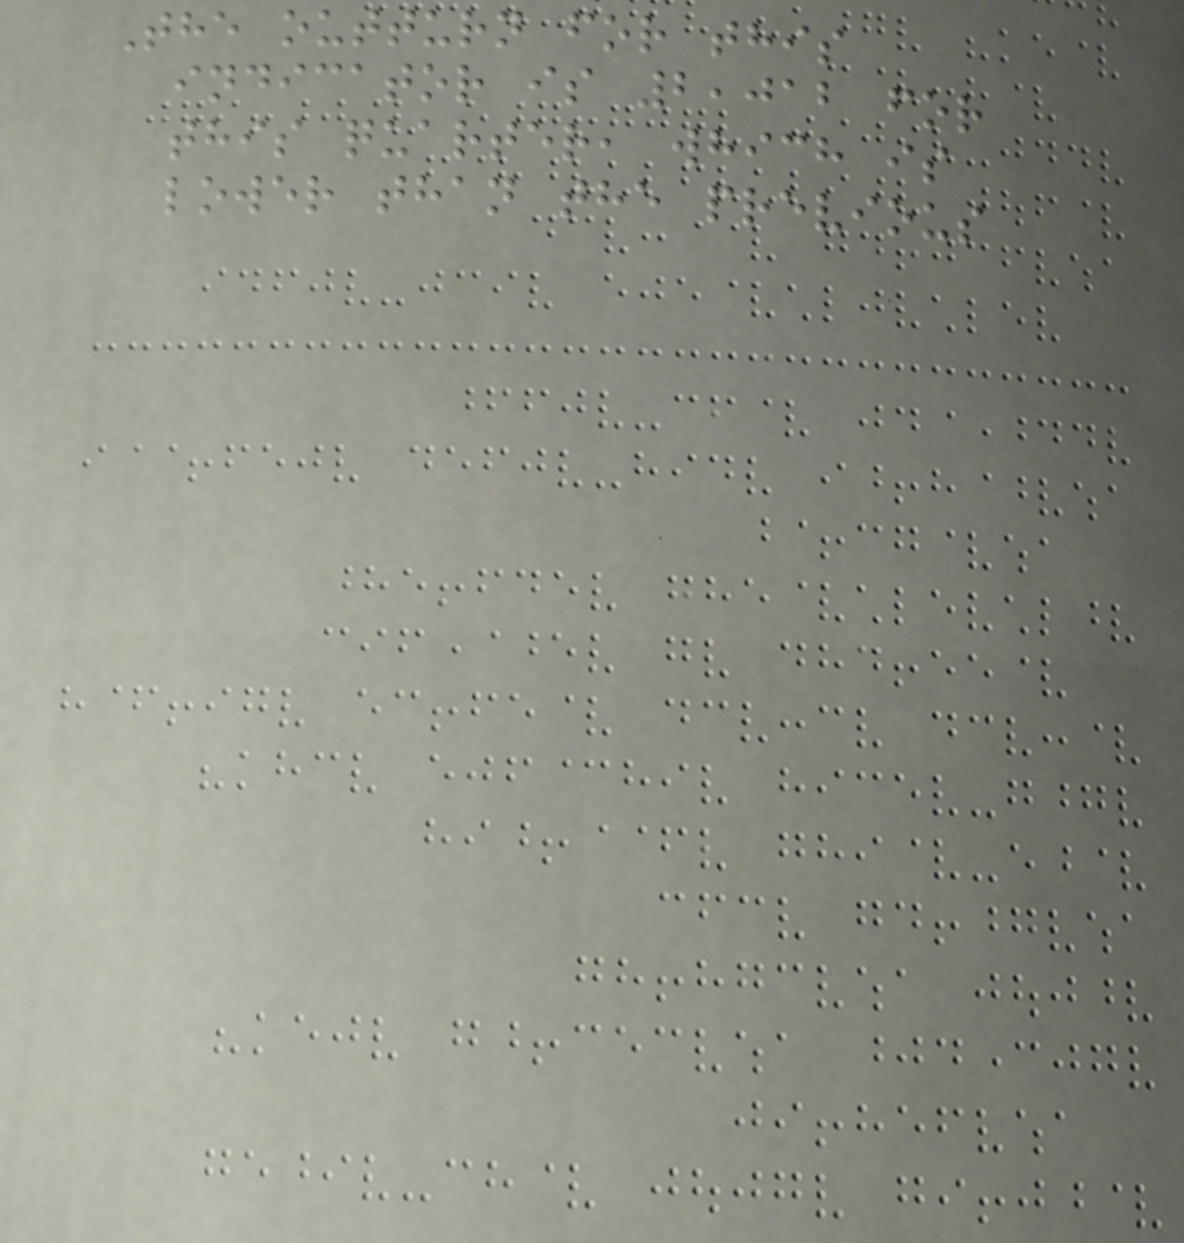The outturn for this
indicator is 2,012 for
this quarter, which is
lower than the previous
